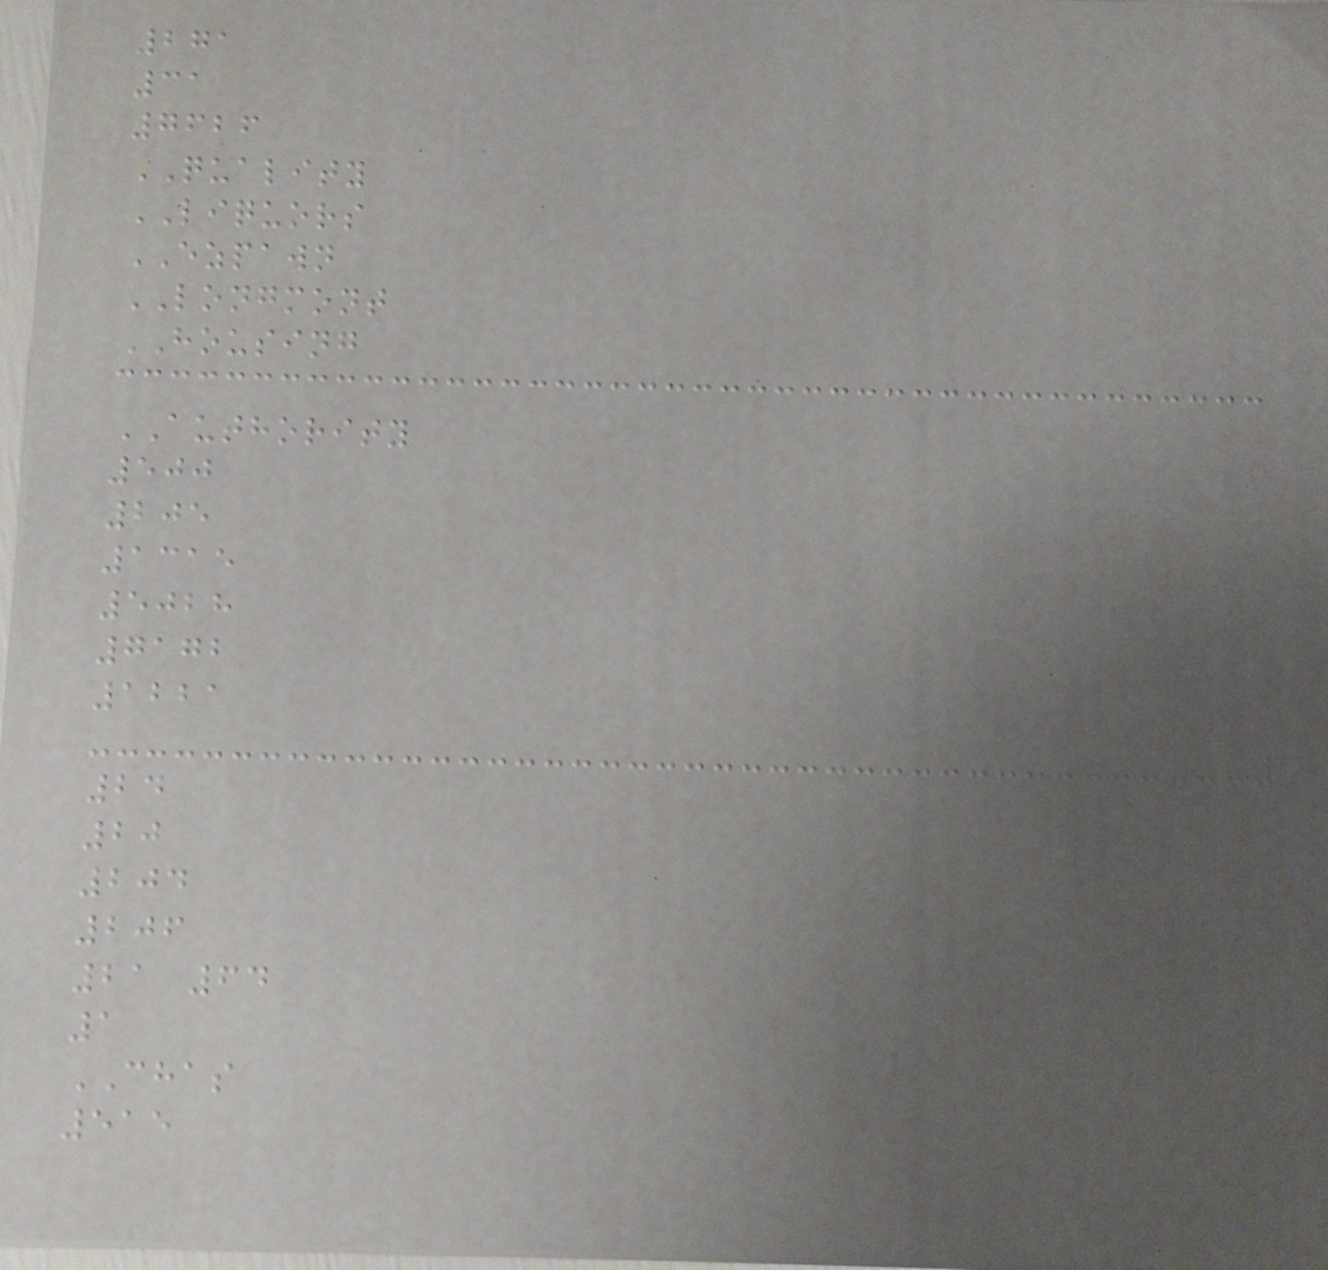271
31
7626
QUALITY
LIQUORS
EZPAWN
LONGMONT
HOUSING
AUTHORITY
500
205
1315
5028
7172
1221
24
20
204
206
21 64
1
CHAS
515
